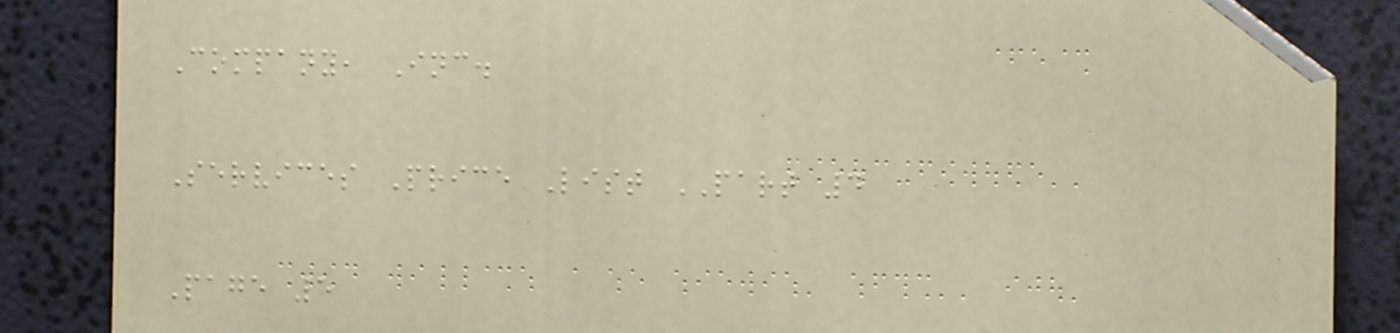Company, Inc.
Services Price List PART 4
Page 5
